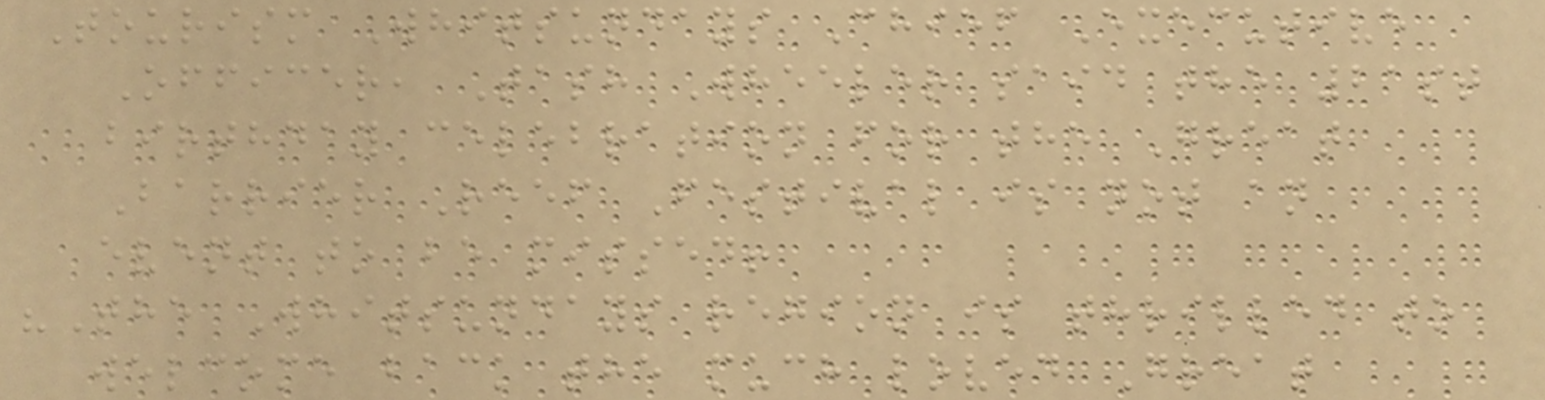Tourism Whitsundays Chief Executive
Officer, Tash Wheeler said the 21st
birthday celebration for the Great
Barrier Reef Festival is not an
event to be missed!
"The Whitsundays region is thrilled to
welcome back the much loved Great
